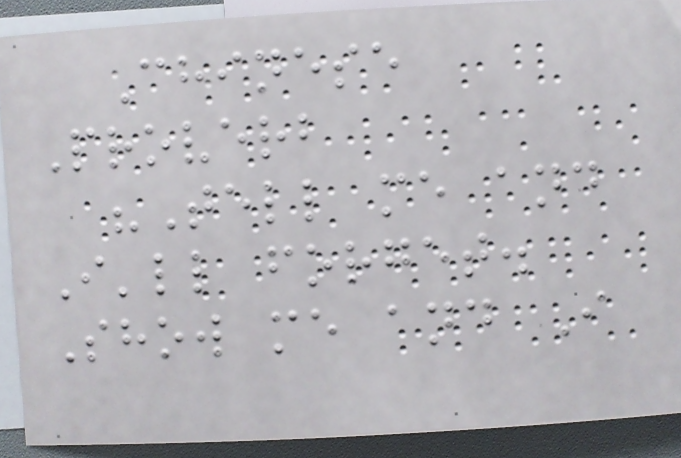Chinese
Proverb
"Tell me and
I'll forget.
Show me and I
